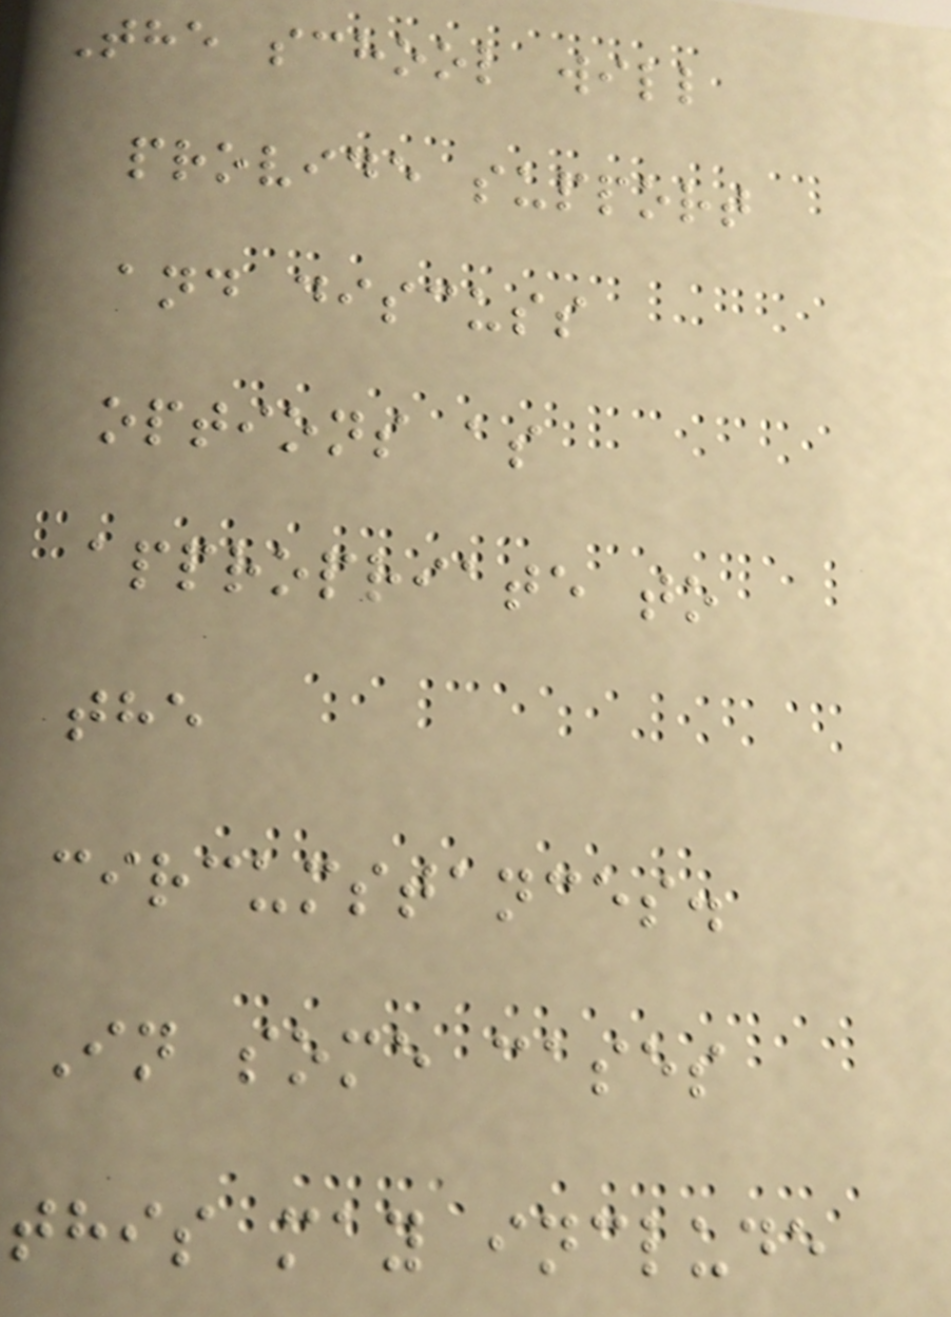The school will
provide support
and discuss
options as
appropriate to
the
circumstances.
In some cases
this may include
